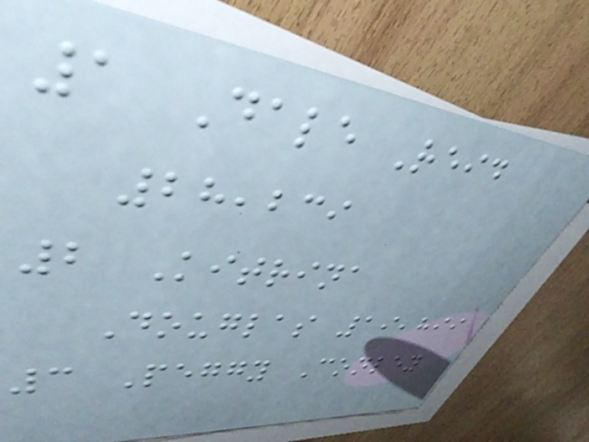1 Dale Reid
28,239
2 Kitrina
Douglas 19,899
3 Peggy Conley
